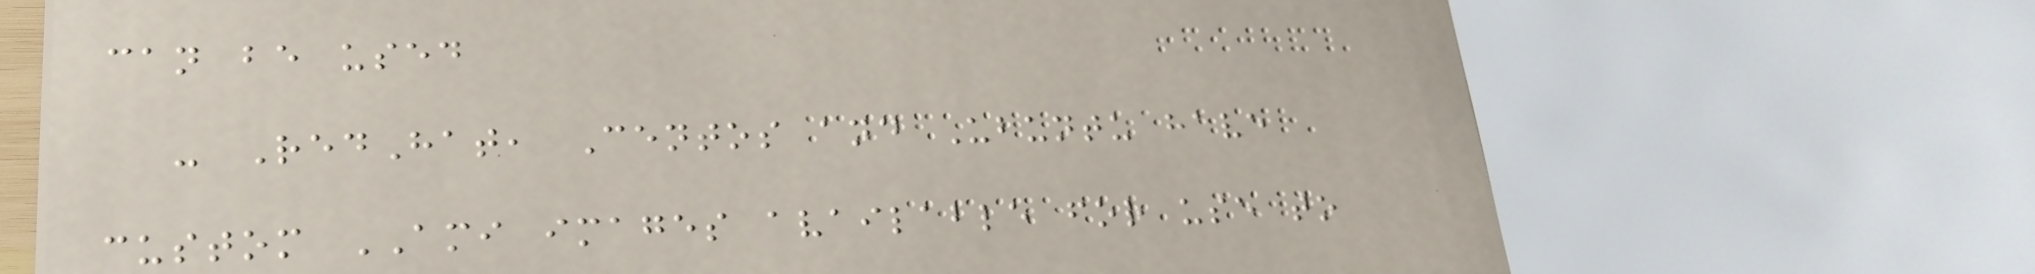can be used
- RedHat, Centos and Ubuntu have
custom AMI images available for use to
